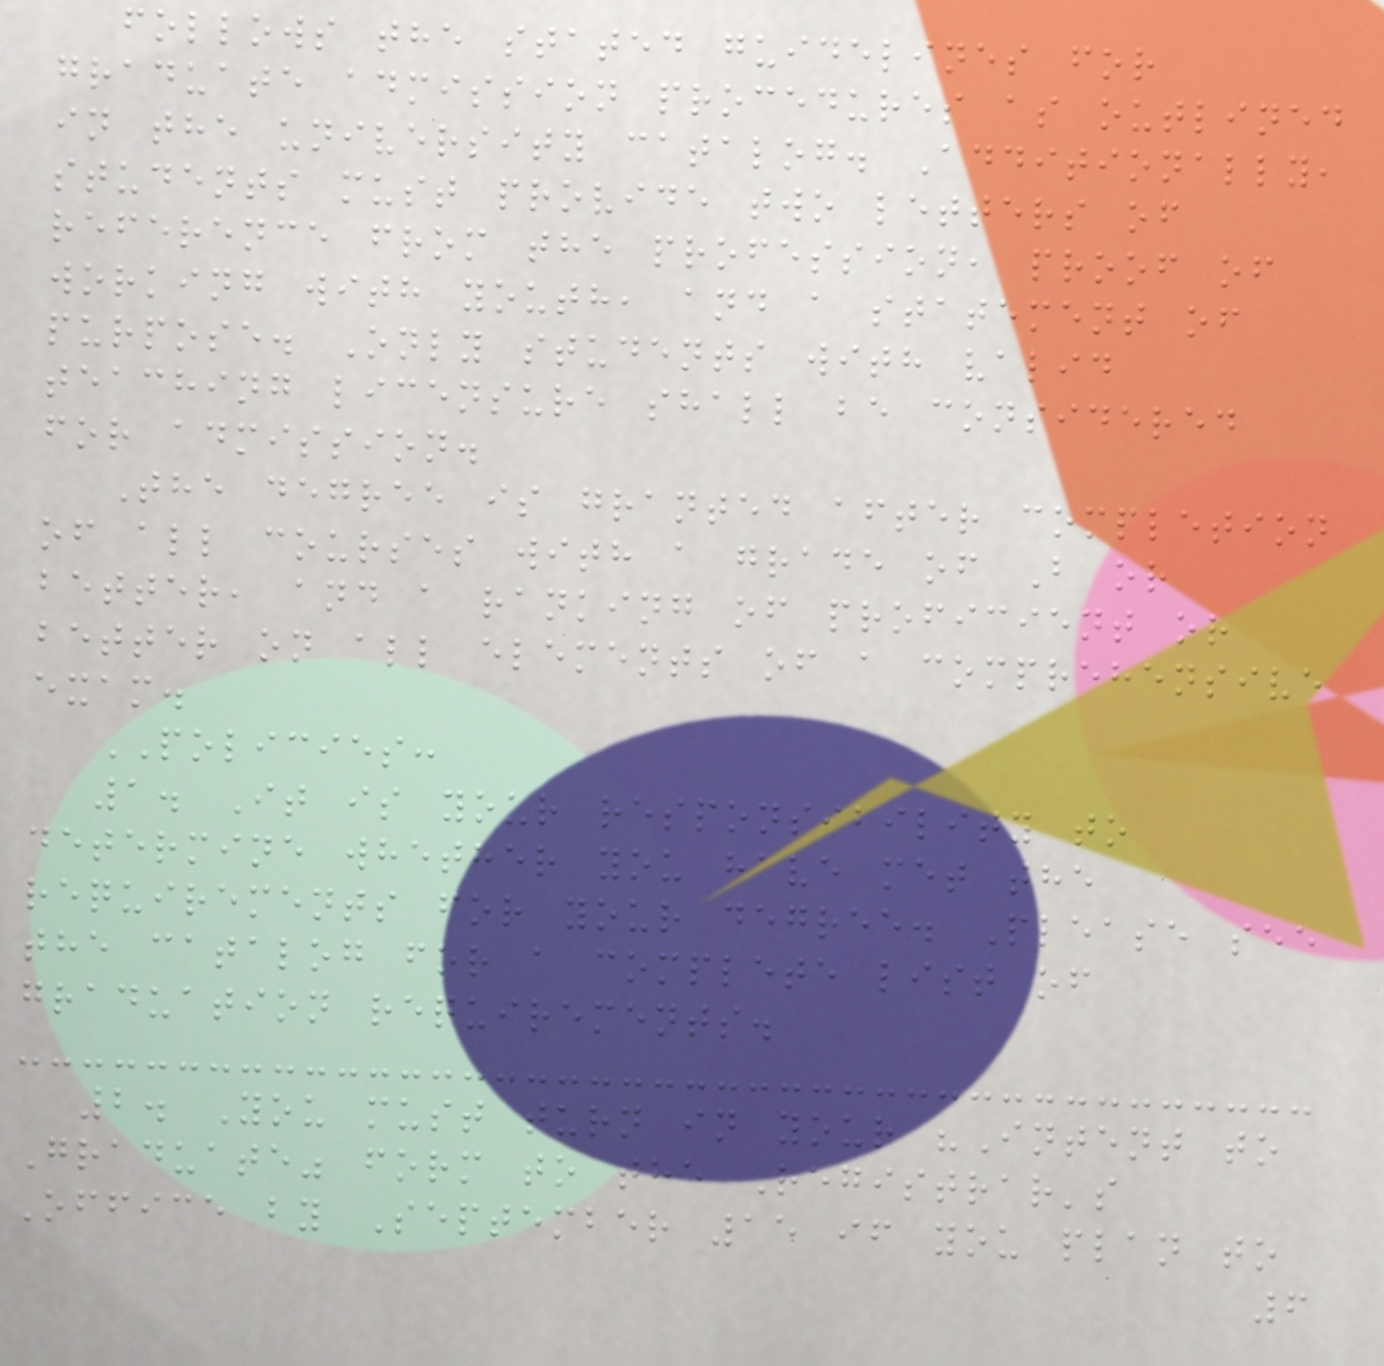follows the stated guidelines for
graduate admission procedures as outlined
in the university catalog. Additionally,
students must provide two letters of
reference from the profession, proof of
working with youth, and a statement of
purpose. Only students with valid
teaching licensure shall be considered
for admission.
The degree is granted after completion
of all courses with a grade of B or
better, and a ranking of proficient or
better on all elements of a comprehensive
exam.
POLICIES:
1. It is your responsibility to
determine whether you have met the
requirements for your degree. Please see
the catalog for a complete list of
graduation requirements.
2. You must turn in your "Intent to
Graduate" form to the Registrar's
Office by September 15 if you plan to
6
